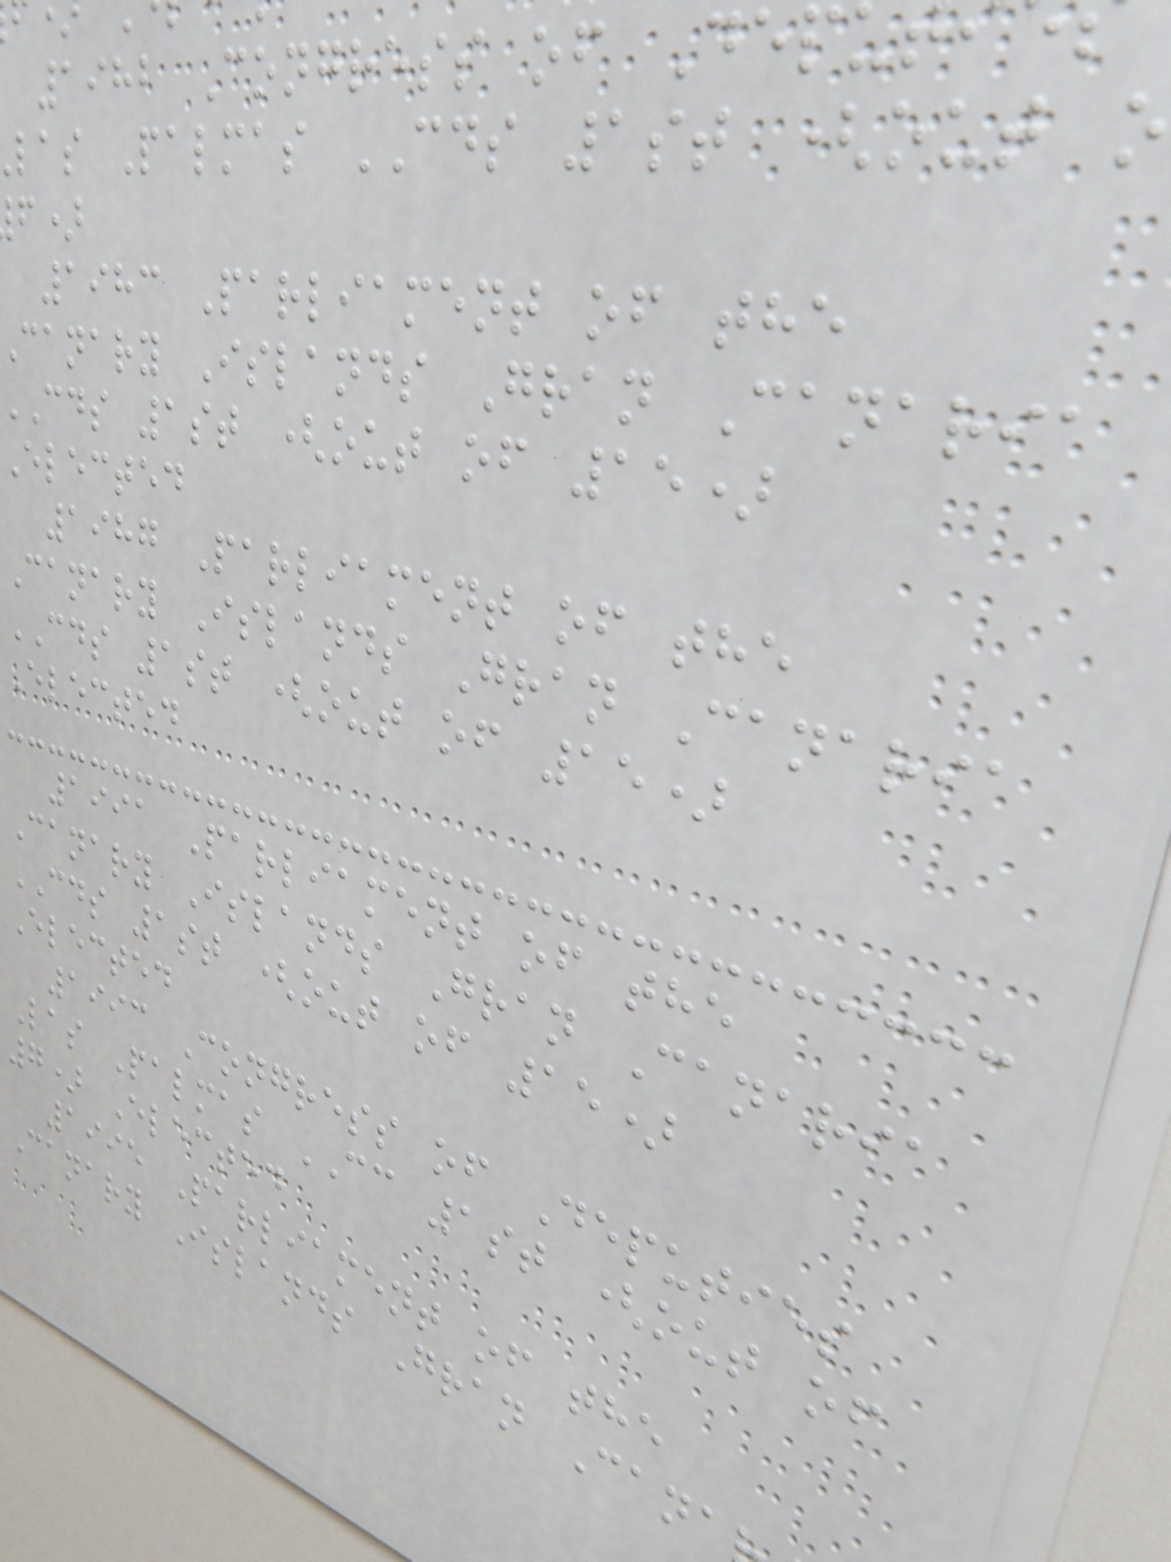1982 Congress of Dep
las Palmas CDS 1st (out
1983 Parliament of the
canary Islands Gran Canaria
cds 1st (out of 15)
Elected
1987 Parliament of the
Canary Islands Gran Canaria
CDS 1st (out of 15)
Elected
1991 Parliament of the
Canary Islands Gran Canaria
CDS 1st (out of 15)
Elected
1993 Congress of Deputies
Las Palmas CC 1st (out of
7) Elected
1995 Parliament of the
Canary Islands Gran Cana
